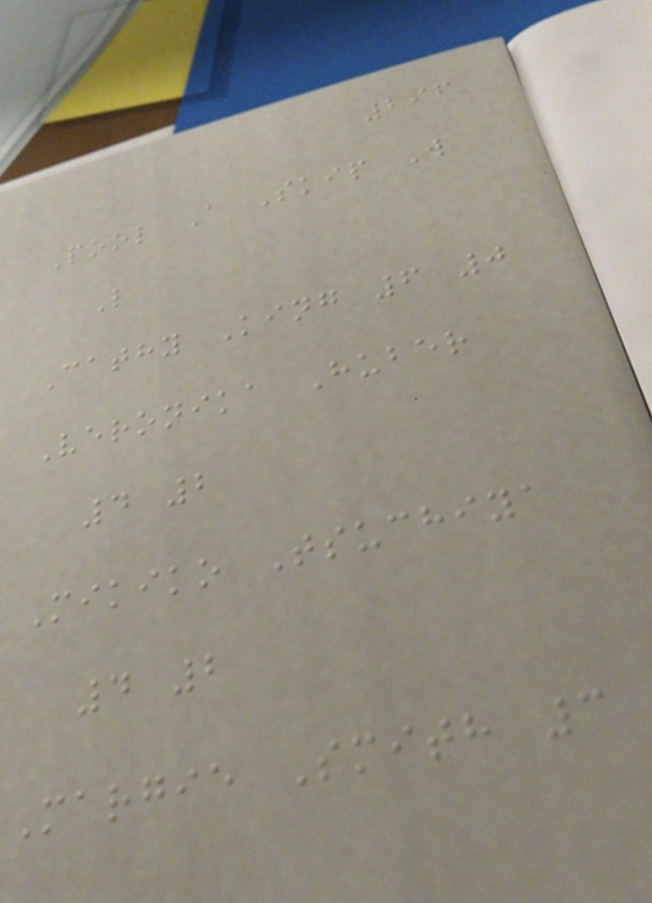296
Pool A Skip W
L
Cathy King 6 0
Veronika Huber
4 2
Mikiko Tsuchiya
4 2
Margie Smith 3
